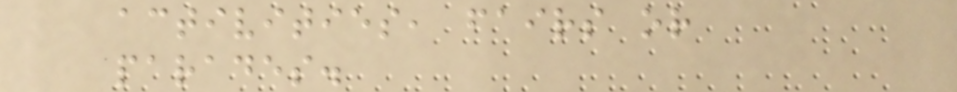activities, fairs or
parades.
